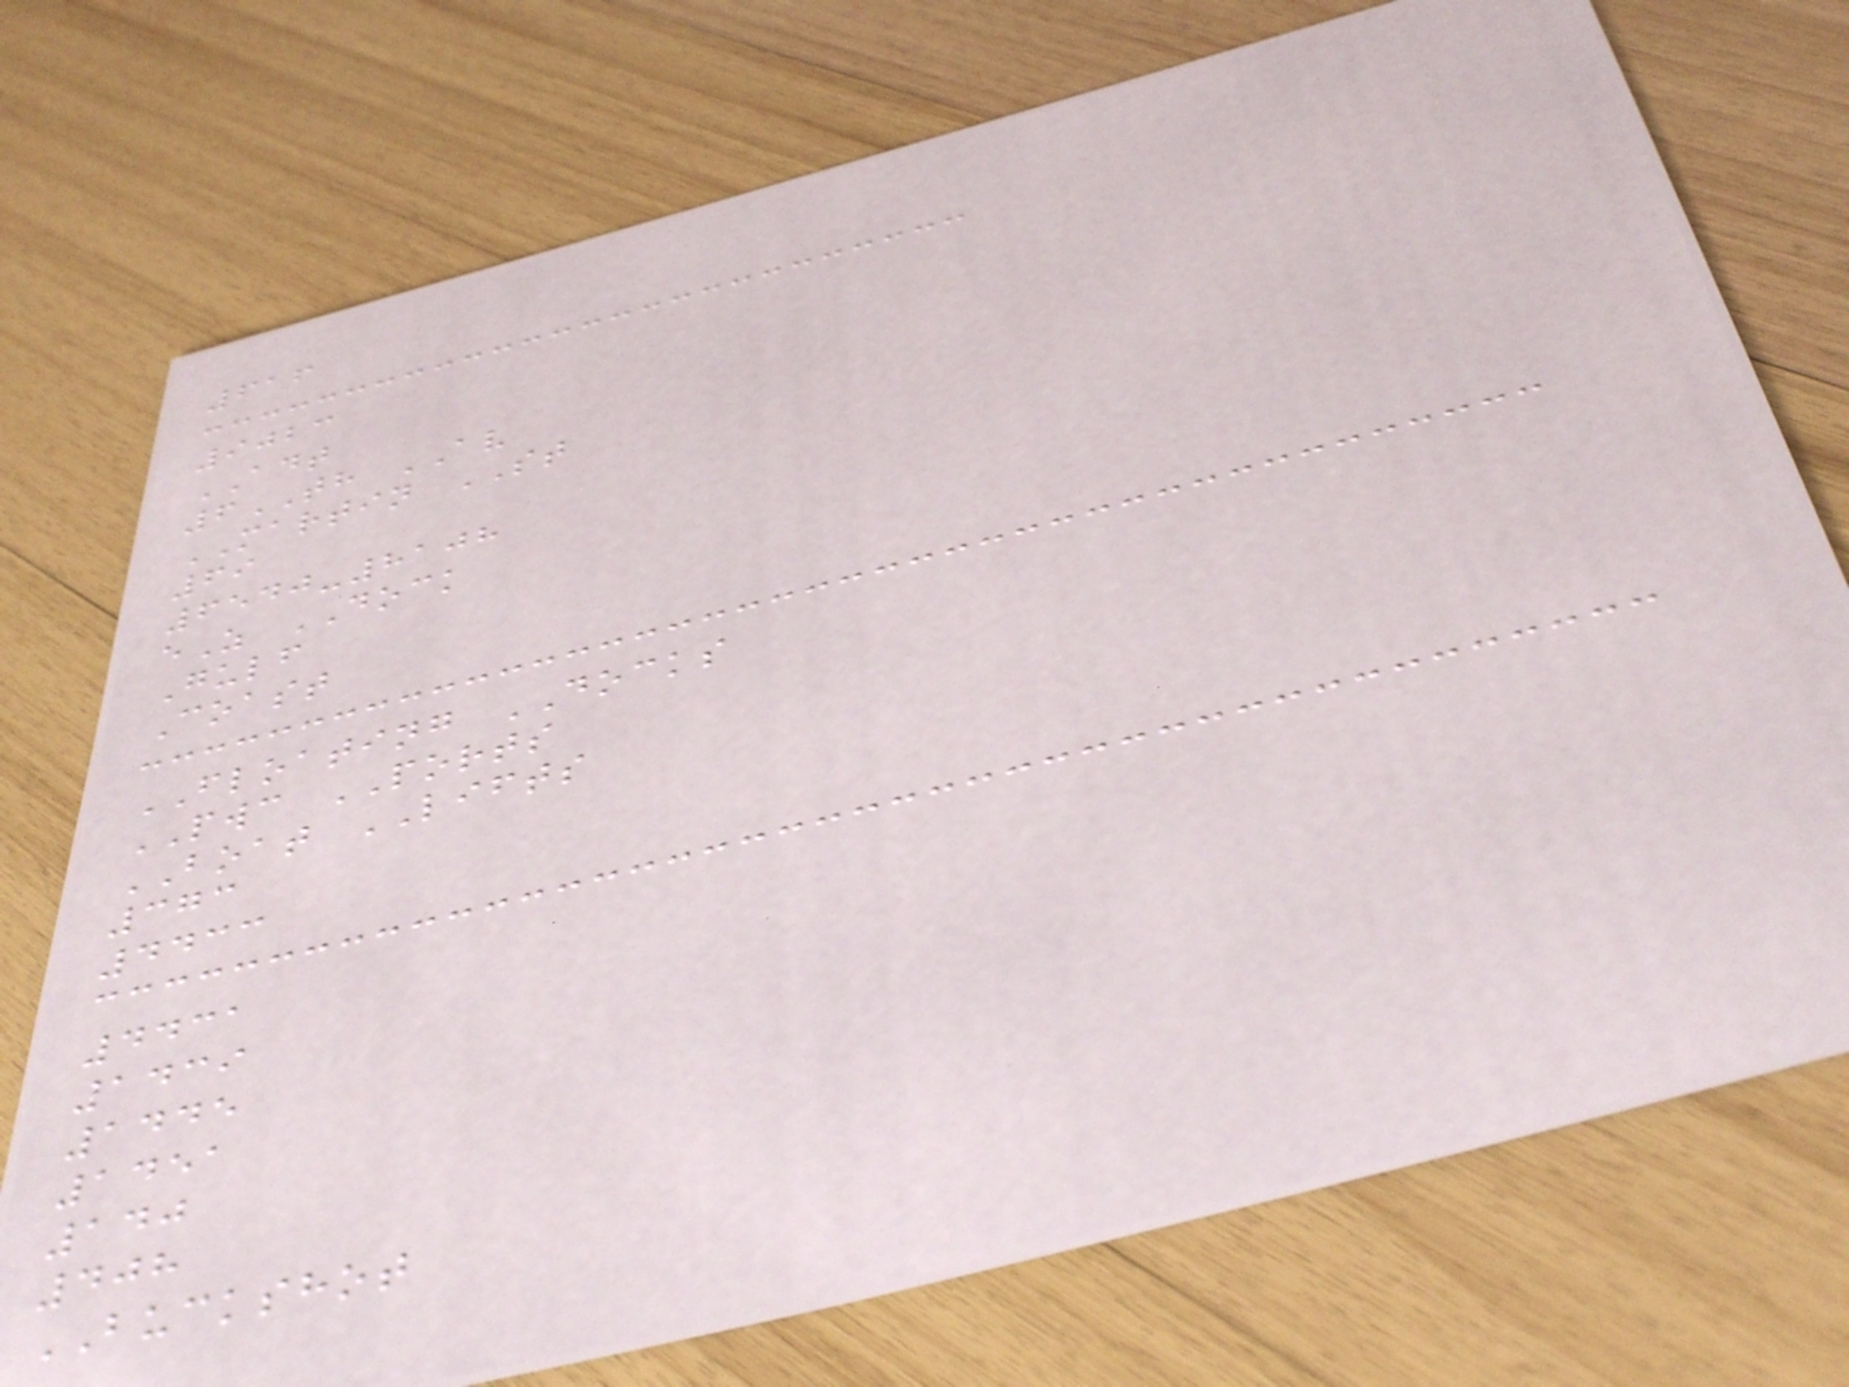616
9023
ADT
6TH AV
MARTIN ST
69
6540-8108
eZ DOCK
Gulf
Coast
FLOATING DOCKS
PWC PORTS
BOAT LIFTS
373
4433
4431
1439
1445
1451
140
408
BUCKSHOT
